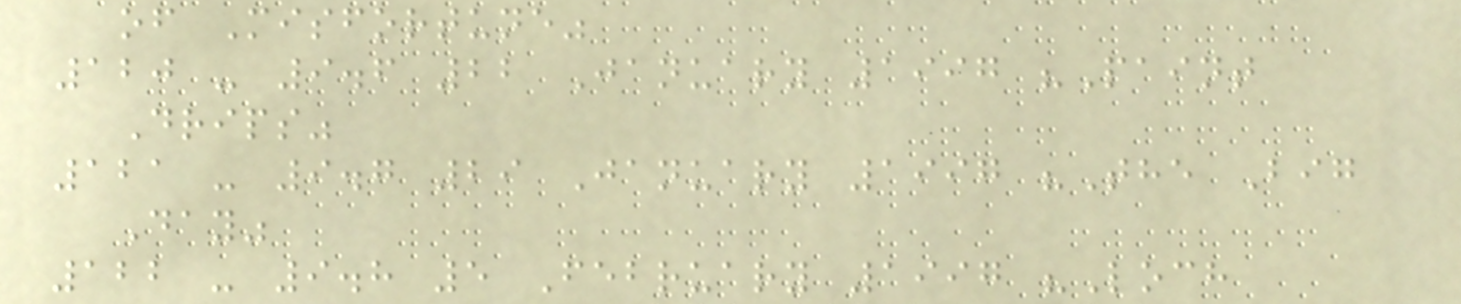of Misfortune"
120 - 9.6 22 January 1997 "Paint
Drips"
121 - 9.7 29 January 1997 "The Big
Day"
122 - 9.8 5 February 1997 "Loch
